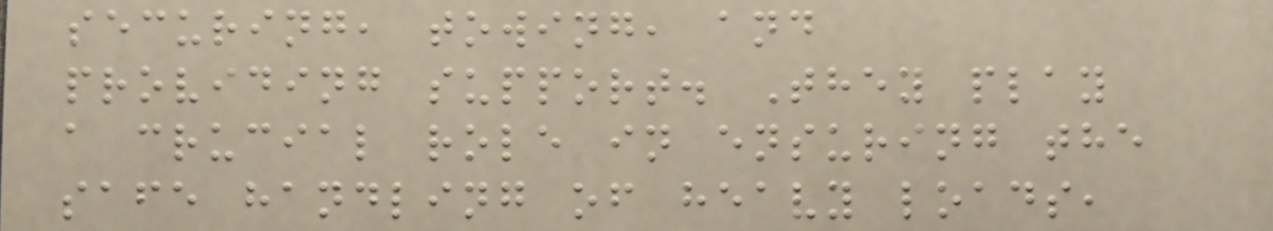securing, towing, and
providing support. They play
a crucial role in ensuring the
safe handling of heavy loads,
